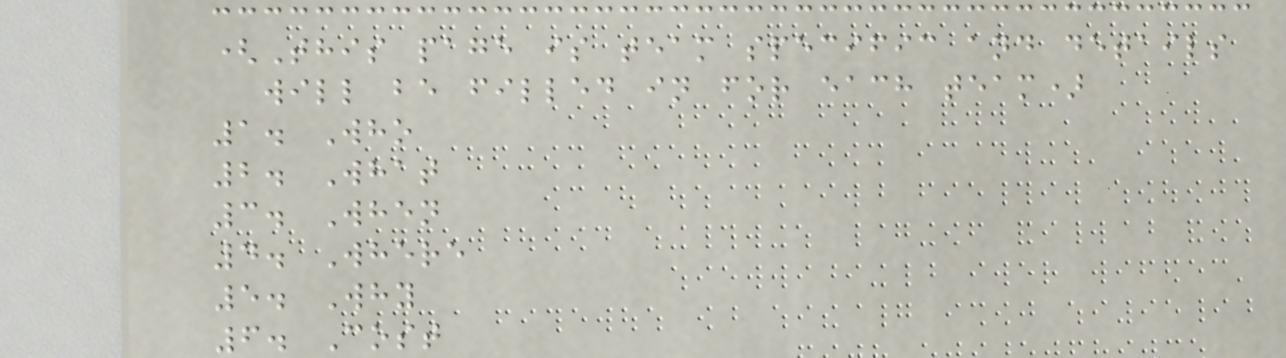(This page is team specific and details
will be filled in for each team)
1. Who
2. What
3. When
4. Where
5. Why
6. Cost
